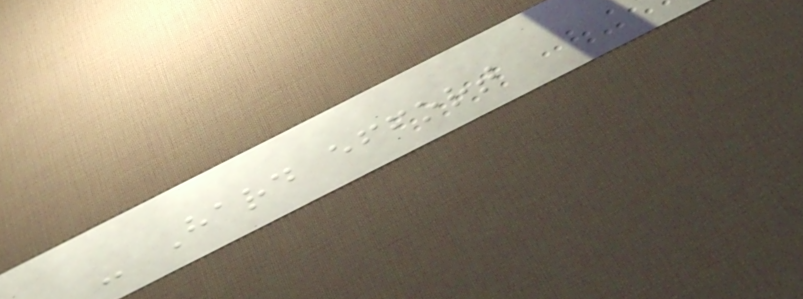- Hard effort
